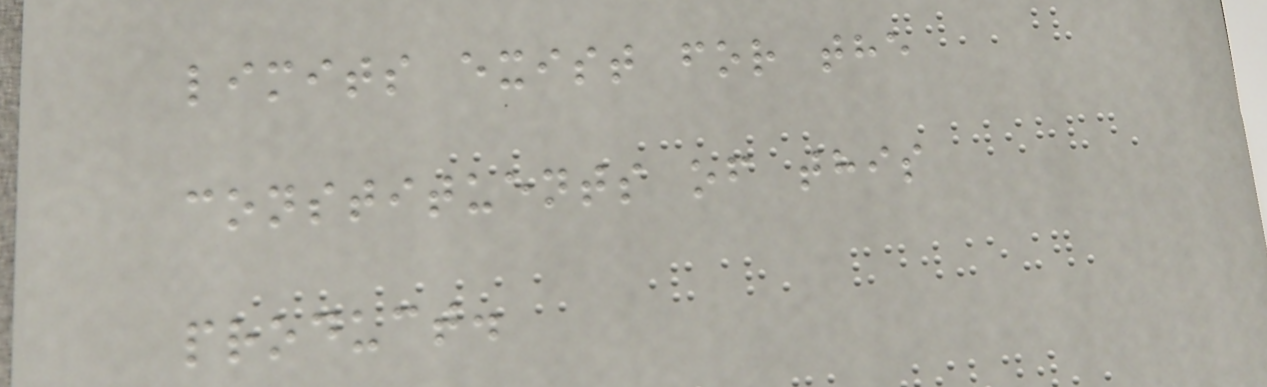limits exist for the
constituents of this
product.
